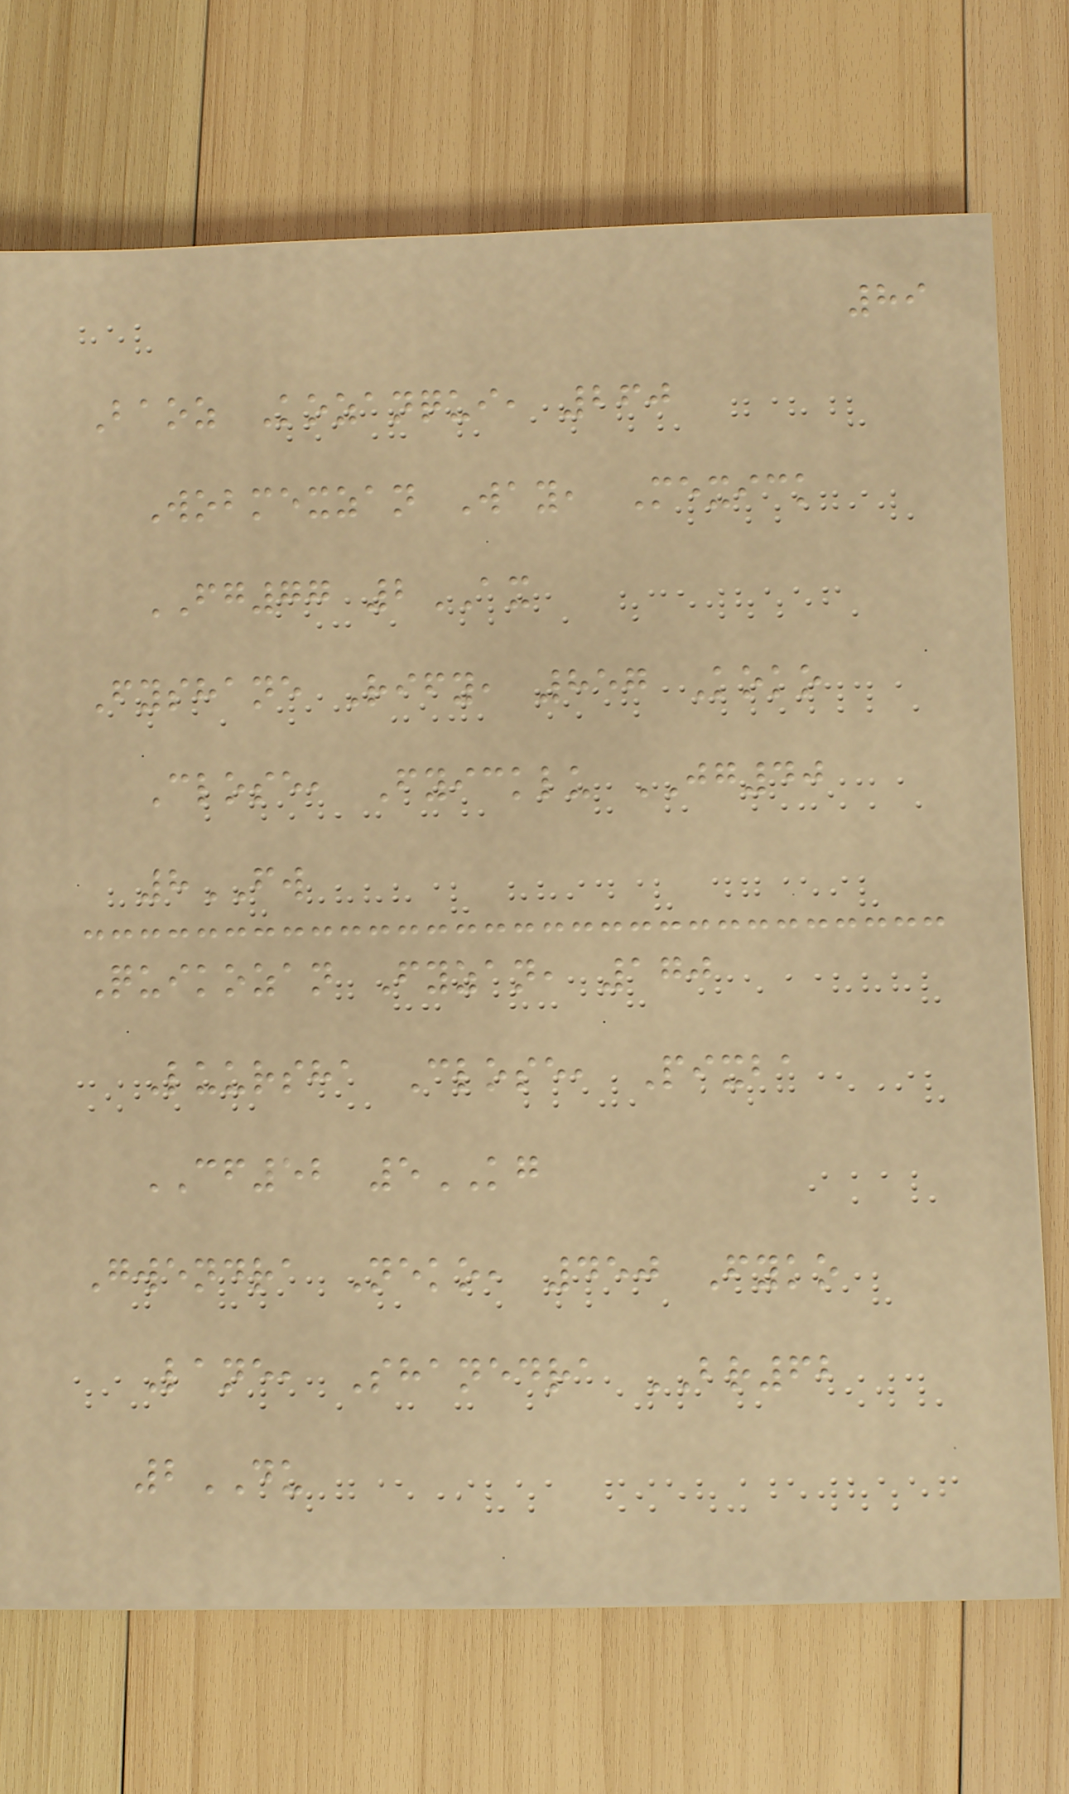89
Baoz Kozanqui, 260
Wobmexzan Way, Mexick
FG77 2AX
Fyshane Rify, 857 Koko
Close, Fyicklu JG40
8FW
Quikozan Fyzan, 170
Luursha Close, Pixba
CF52 5KG
Gwendra Neko, 450 Fyko
Lane, Shanedra BR62
2DU
